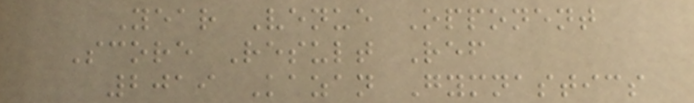Year Venue Opponent
Score Result Ref
2019 Kazan Gymnastics
